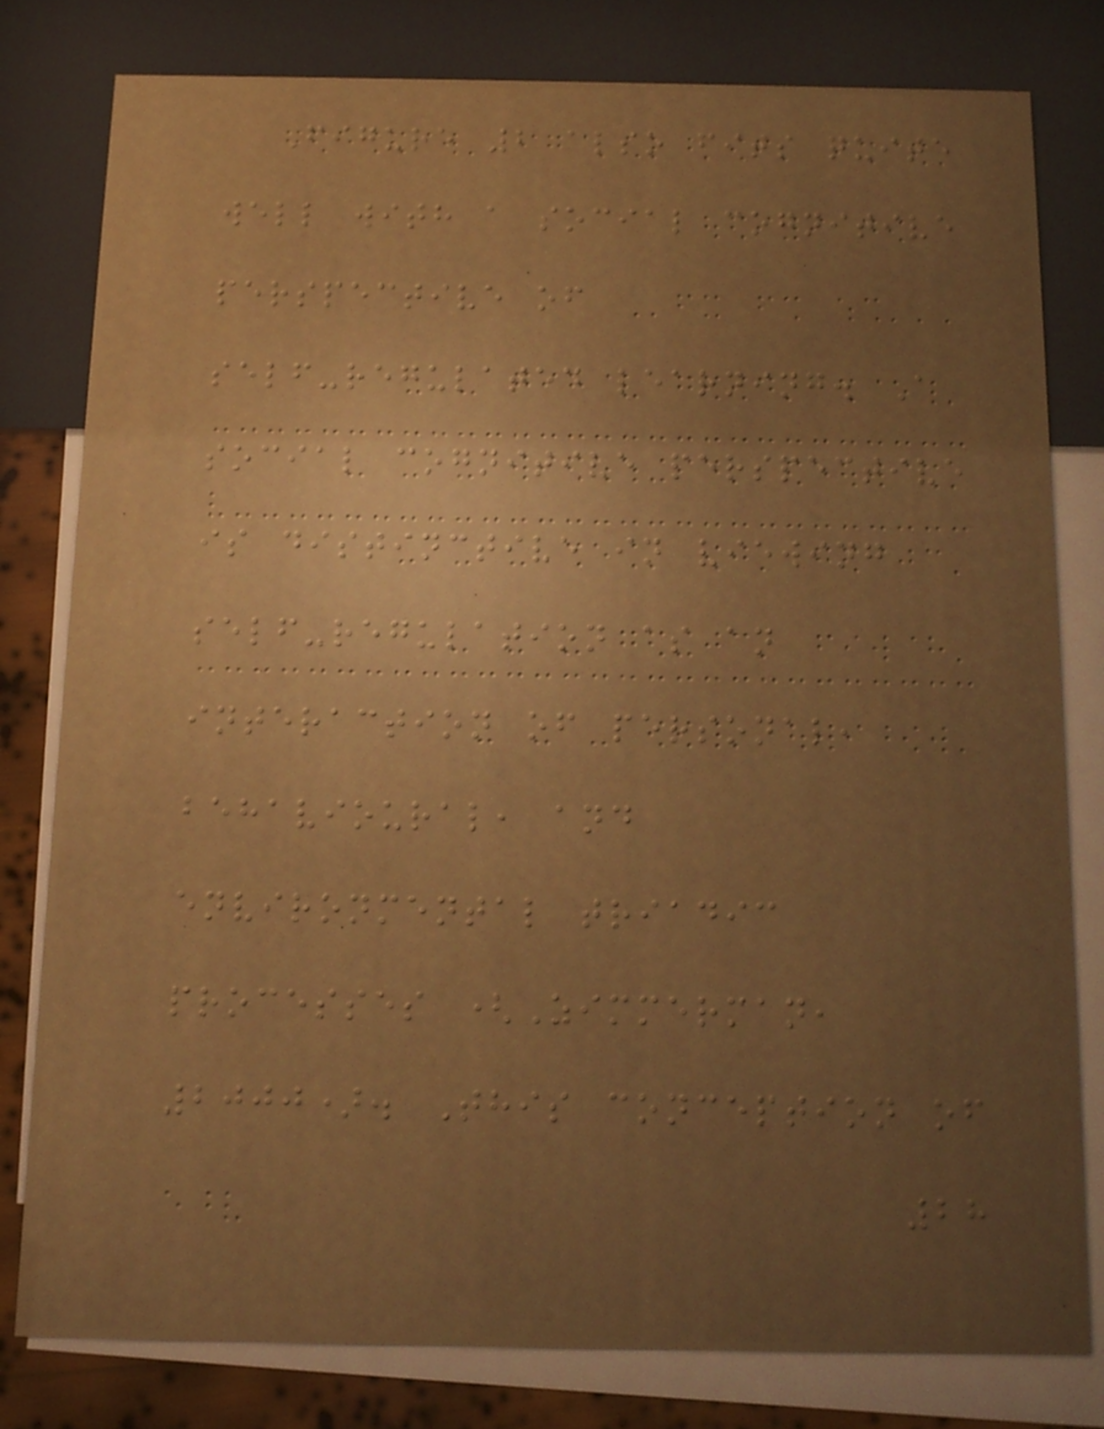Figure 2 also fits quite
well with a social cognitive
perspective of
self-regulated learning. A
social cognitive perspective
is distinctive in viewing
self-regulation as an
interaction of personal,
behavioural, and
environmental triadic
processes (Zimmerman,
2000). This conception of
28
